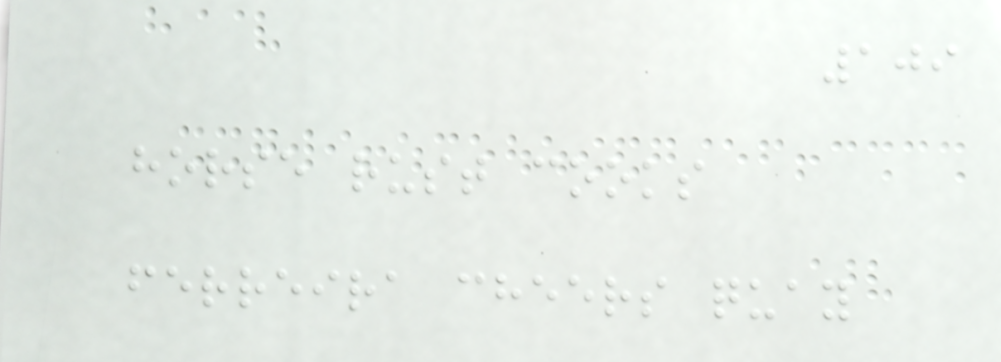109
horse rust cooks
ferreira cheers quay
